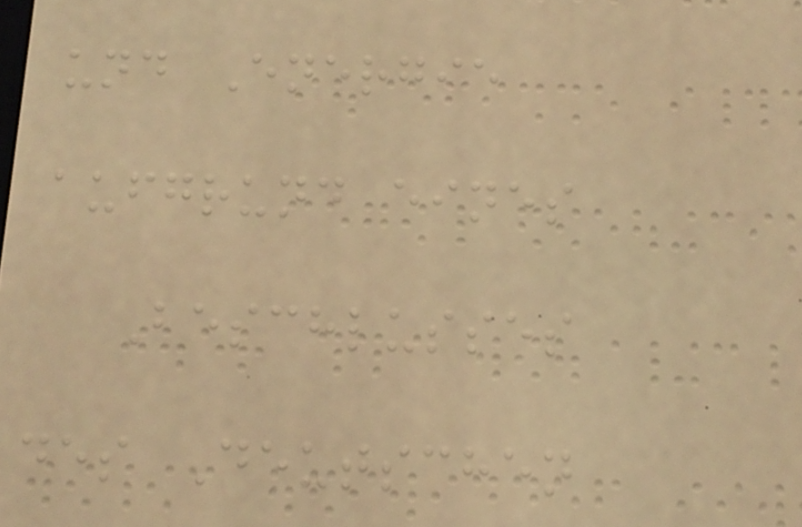und Energie
aufgrund eines
Beschlusses
des Deutschen
